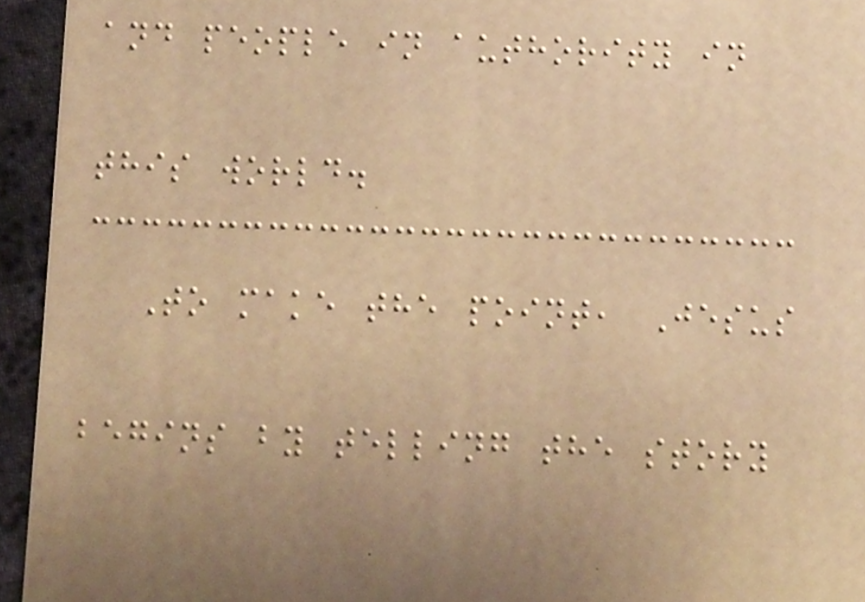and people in authority in
this world.
To make the point, Jesus
begins by telling the story
